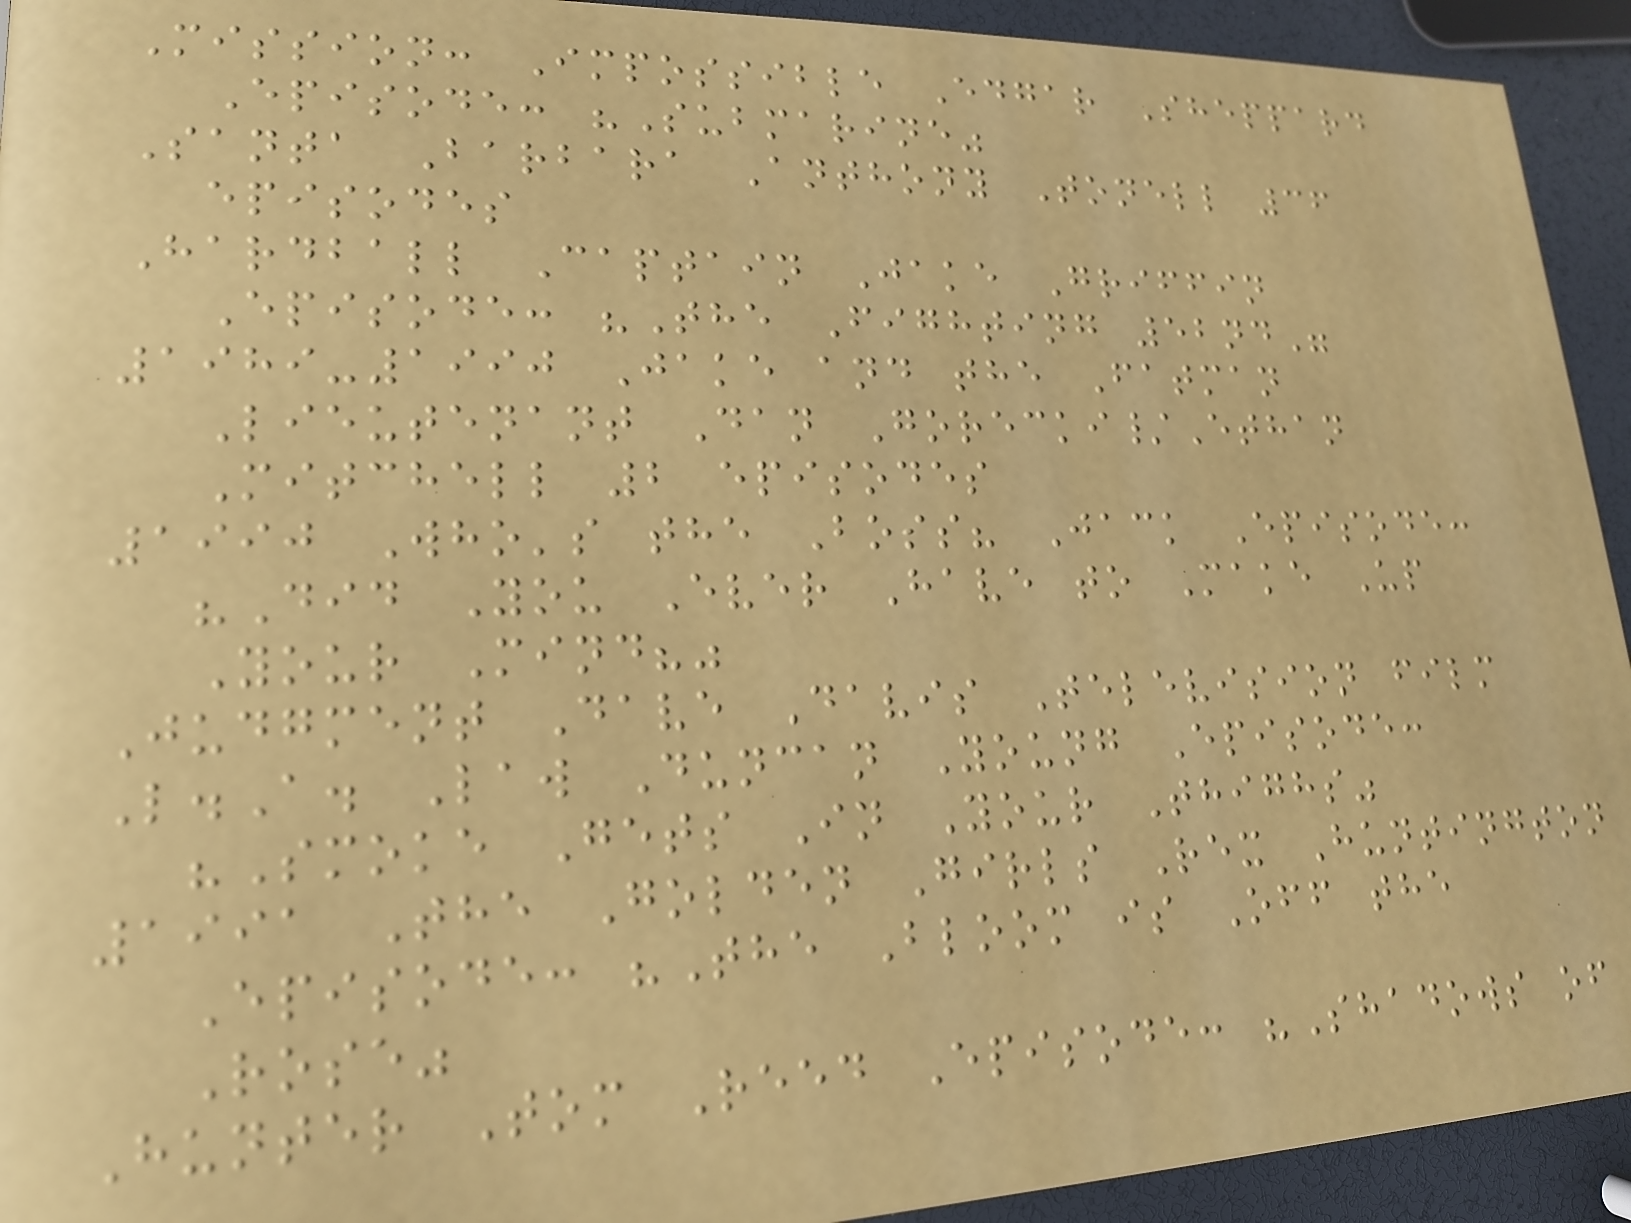Mission: Impossible Edgar Sheppard
Episode: "Submarine"
Santa Barbara Anthony Tonell 36
episodes
Hardball Captain Jake Griffin
Episode: "The Fighting 52nd"
1989-1990 Jake and the Fatman
Lieutenant Dan Gorecki/Ethan
Mitchell 2 episodes
1990 Who's the Boss? Jack Episode:
"Did You Ever Have to Make Up
Your Mind?"
Judgment Dave Davis Television film
L.A. Law Duncan Young Episode:
"Smoke Gets In Your Thighs"
1991 The Golden Girls Rex Huntington
Episode: "The Bloom is Off the
Rose"
Hunter Tom Reed Episode: "Shadows of
